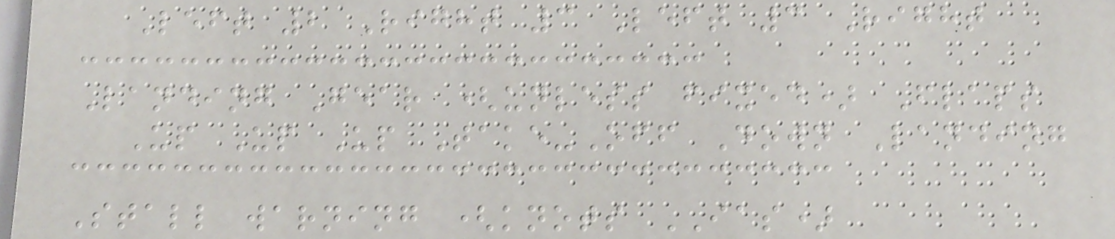Left 2 Right 3 Left 3 Right
Landing Gear (unless fixed) Flaps
Up Up Up Take-Off Down Landing
Stall warning (knots IAS)
